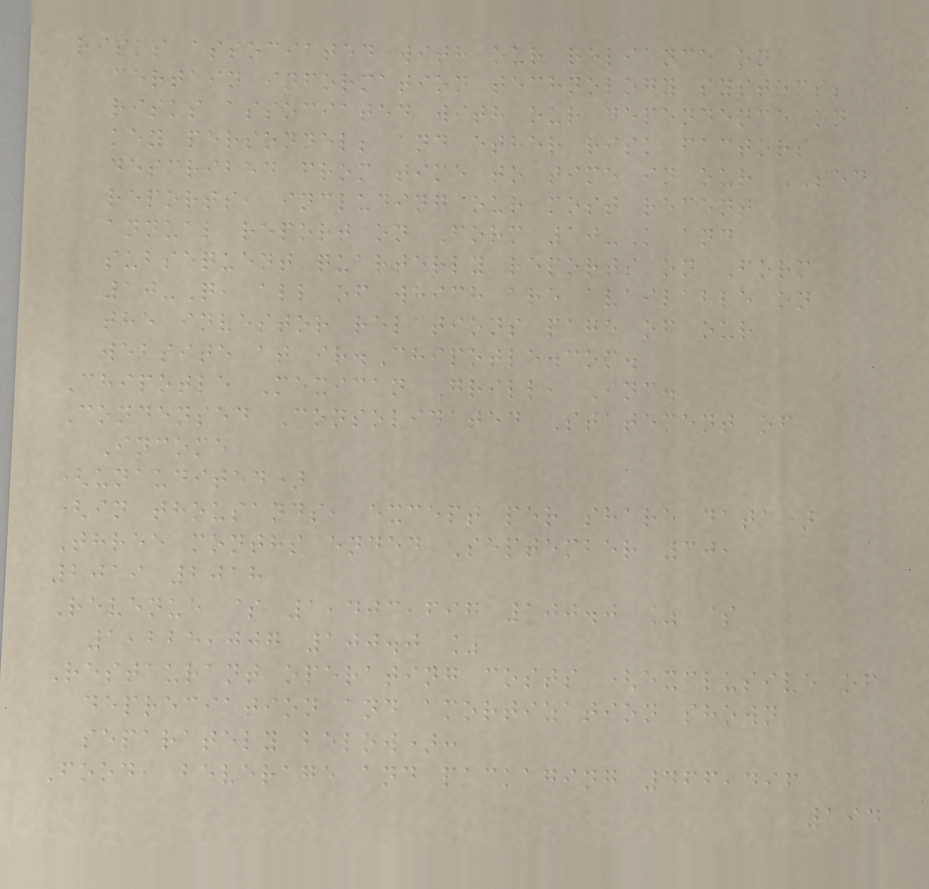risks associated with our reliance on
certain information technology systems;
risks associated with our dependence on
key personnel; and other risk factors
described from time to time in our SEC
reports, including our most recent
annual report on Form 10-K and
subsequent quarterly reports on Form
10-Q, all of which are available on
the investor relations page of our
website at ir.Chipotle.com.
Chipotle Mexican Grill, Inc.
Condensed Consolidated Statement of
Income
(unaudited)
(in thousands, except per share data)
Three months ended September 30,
2019 2018
Revenue $ 1,403,697 100.0 % $
1,225,007 100.0 %
Restaurant operating costs (exclusive of
depreciation and amortization shown
separately below):
Food, beverage and packaging 466,496
194
